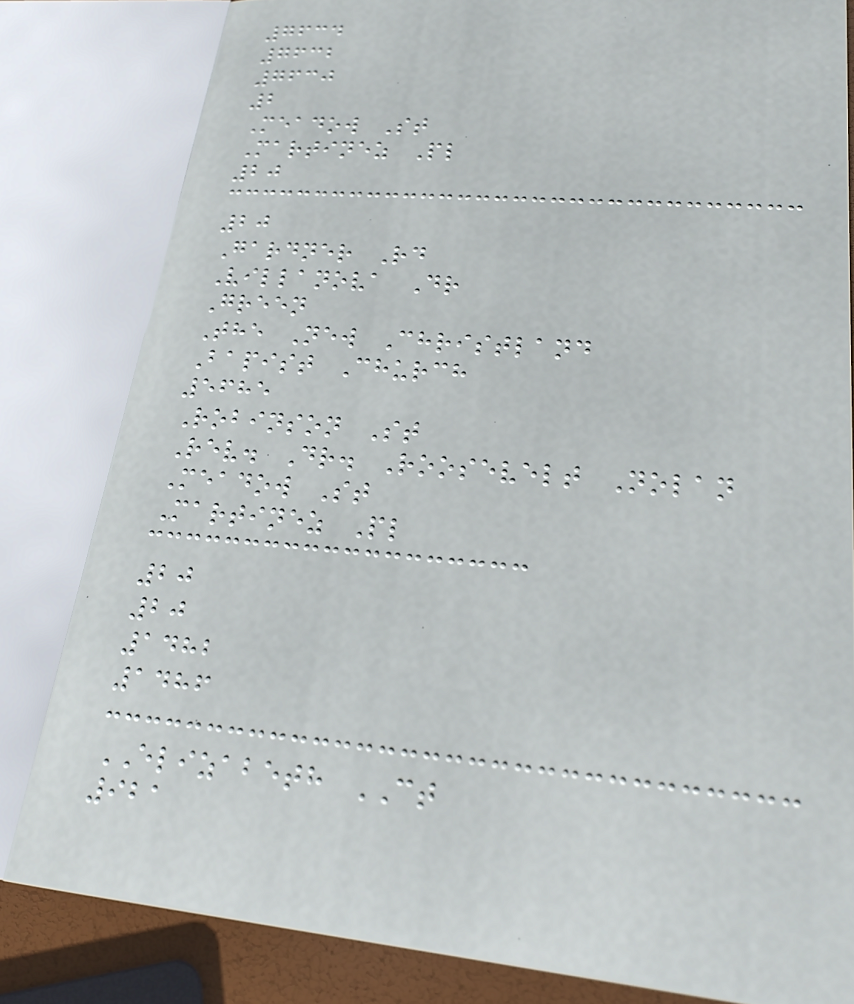7634
7632
7630
2
Meadow St
Martinez Pl
20
20
Gardner Rd
Villanova Dr
Green
The New Christland
Bapist Church
5685
Robinson St
Rev. Dr. Roosevelt Nolan
Meadow St
Martinez Pl
20
20
1482
1486
ELIZABETH CT
921
